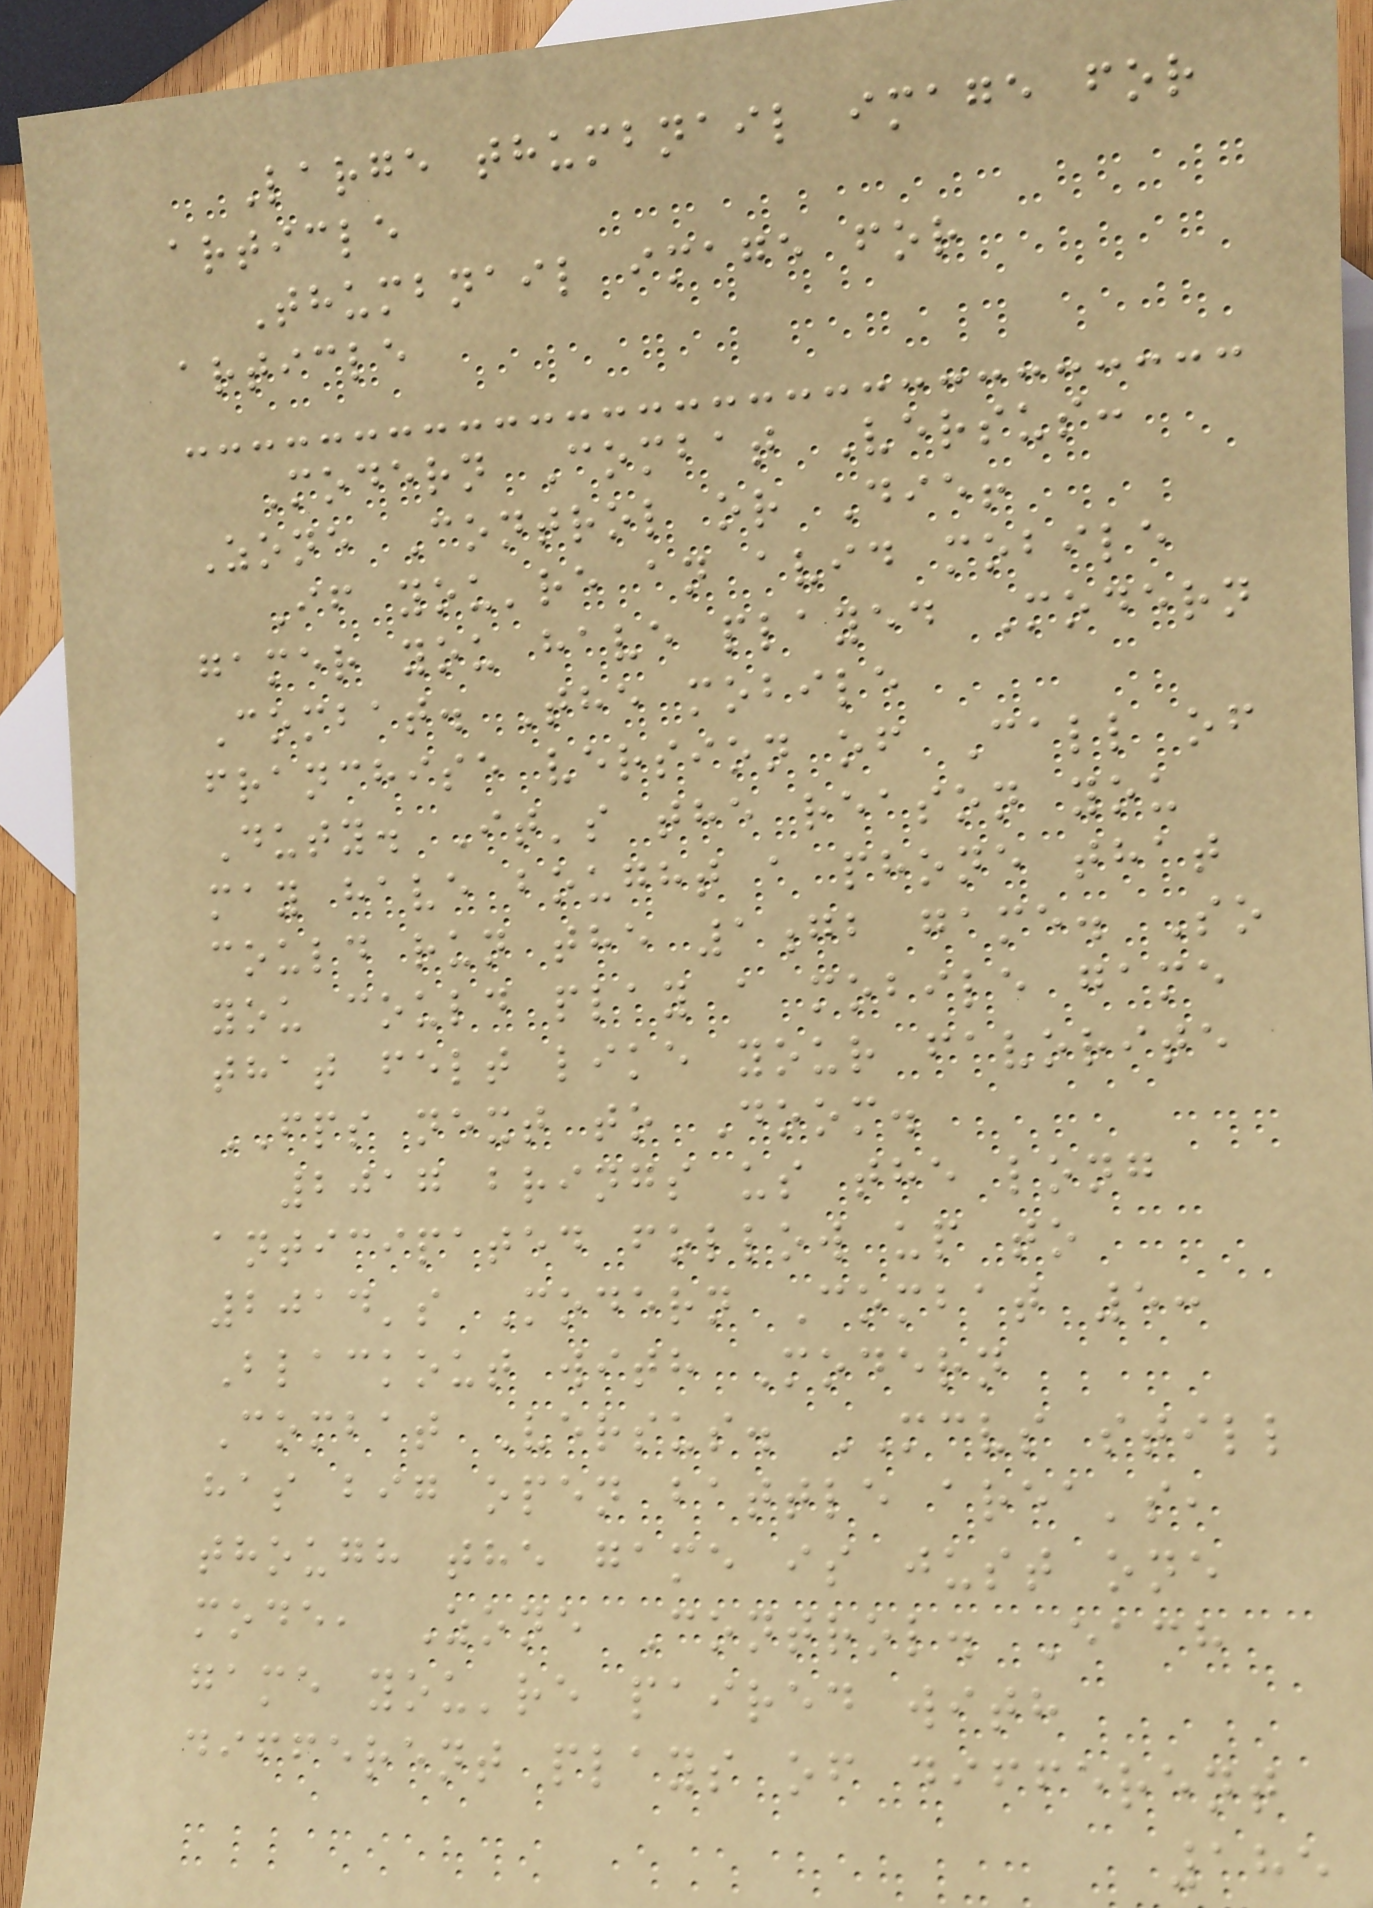Large thumbnail image for
article
Thumbnail image for
article
Modern Combat Versus:
Zone Control or Die!
If you're an avid mobile
gamer you have played Modern
Combat. The mobile
franchise version of Call of
Duty. It's the reason you
may have bought a phone that
could run the 1gb game. So
you could play a mobile game
that felt like your favorite
FPS next to Doom.
2017 brings us the long
anticipated follow up to
2014's Modern Combat 5:
Blackout with Modern
Combat Versus. MCVS still
has big open battle area's,
though the game is just one
mode, Zone Control. Each
game you're paired with
different plays of different
185
